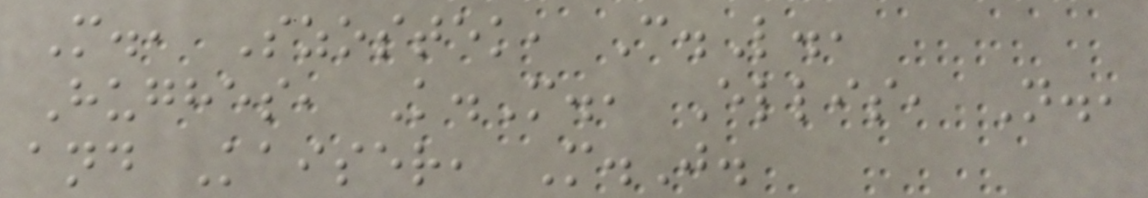M., Szostek, C.L.,
Hughes, K.M., Ellis, N.,
and Kaiser, M.J.
